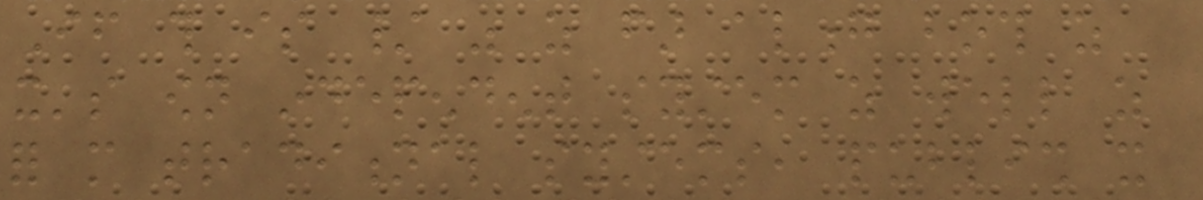If this is / was as far along both as
it's own independent system as well as
for more traditional systems, publish it
